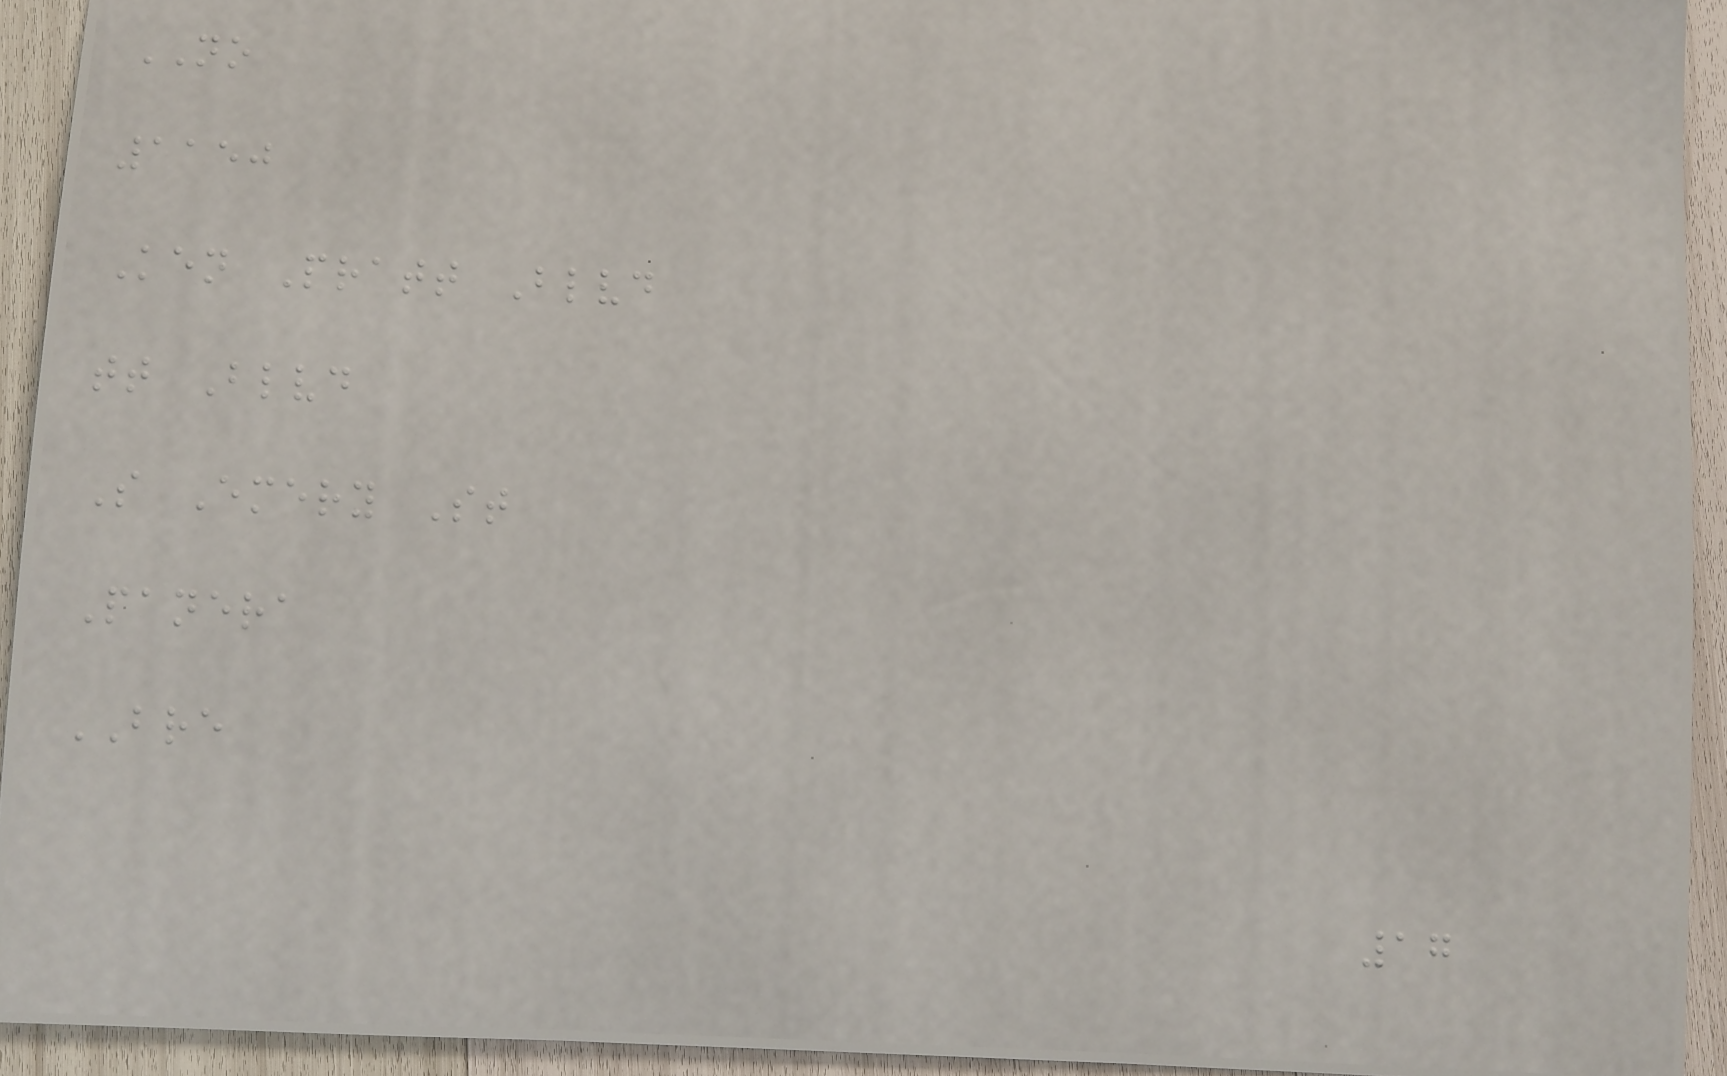NO
1150
Ken Pratt Blvd
tt Blvd
S Emery St
Panera
BRE
17
